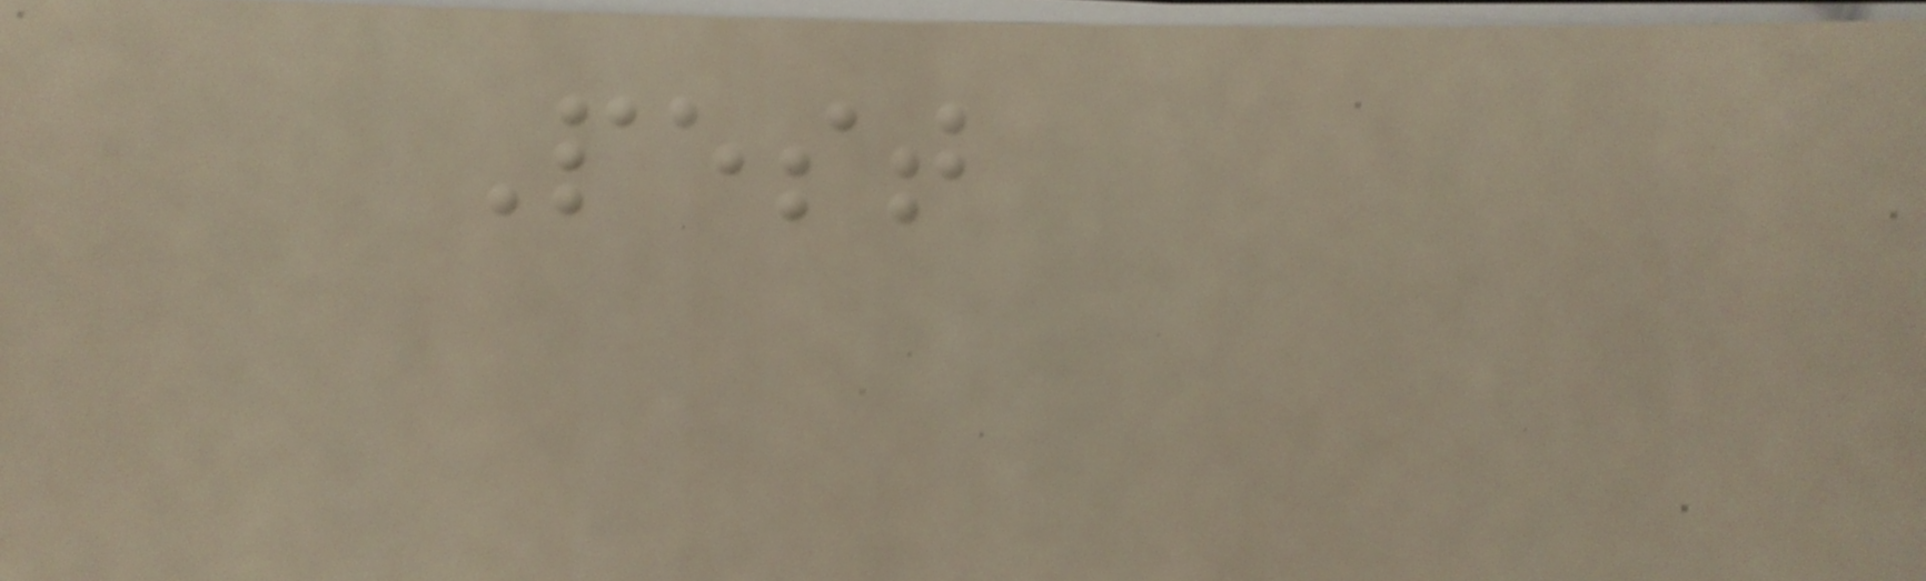Pest
